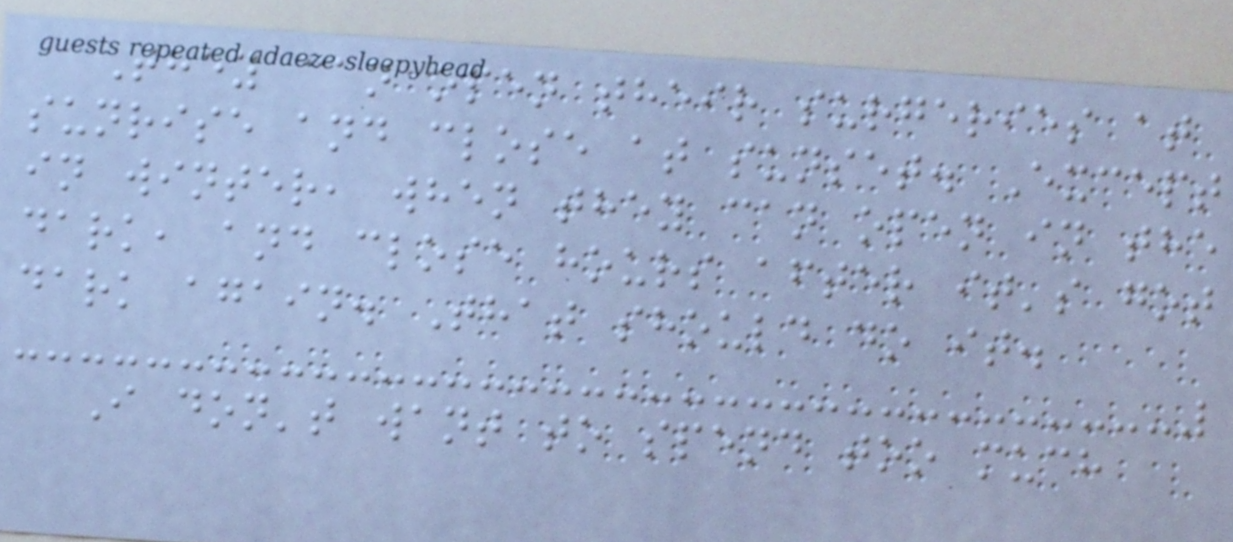They can open their surgeries at
sunrise and close at sunset. Except
in winter, when they can open in the
dark, and close hours after it's got
dark again. That should do it.
I don't want to spend too much
